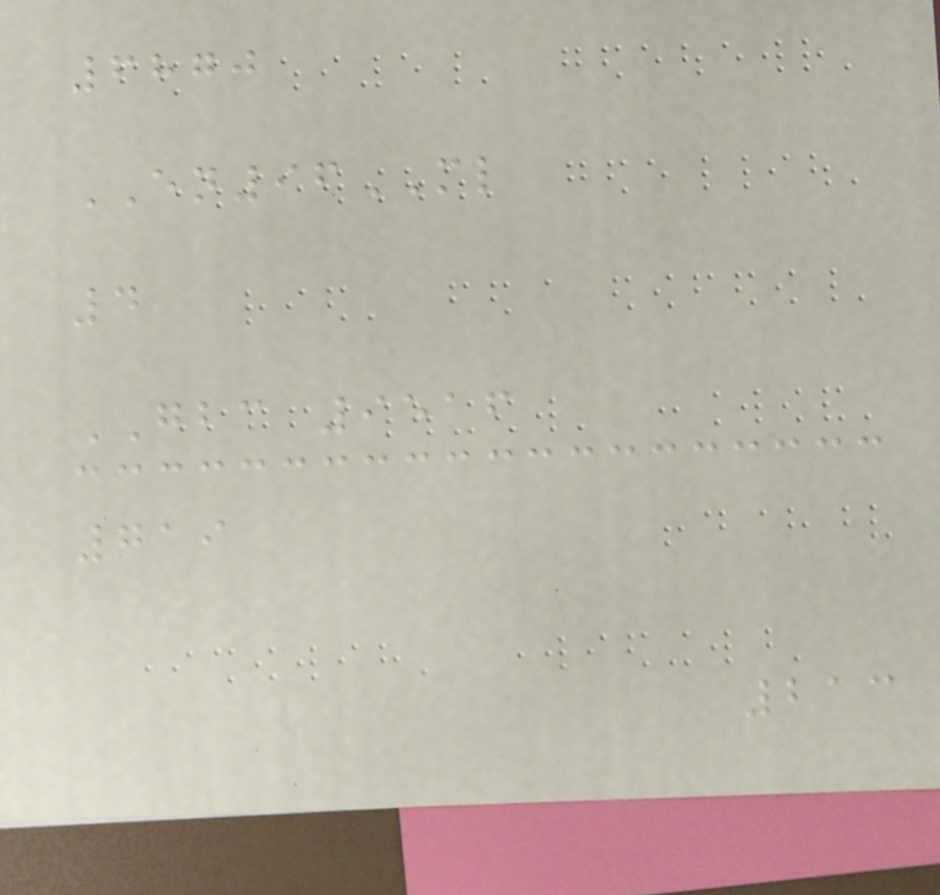6870
EN96ML
4
GBC 9516
719
213
